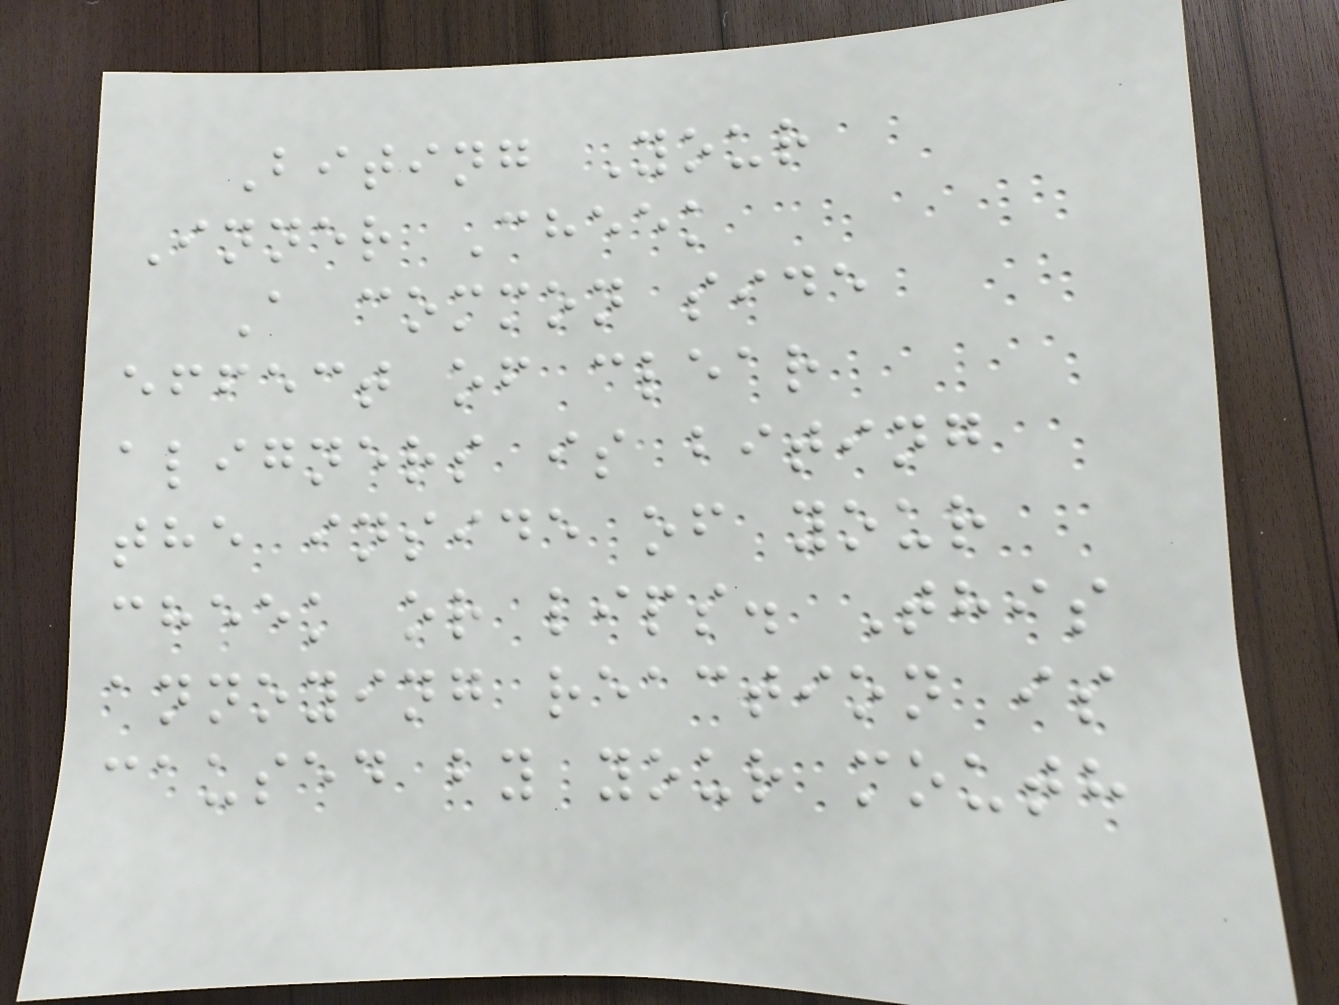Biting Your
Inner Cheek
A common side
effect of clear
aligners is biting
the inside of your
cheek or lips. This
annoying reaction is
caused by your mouth
